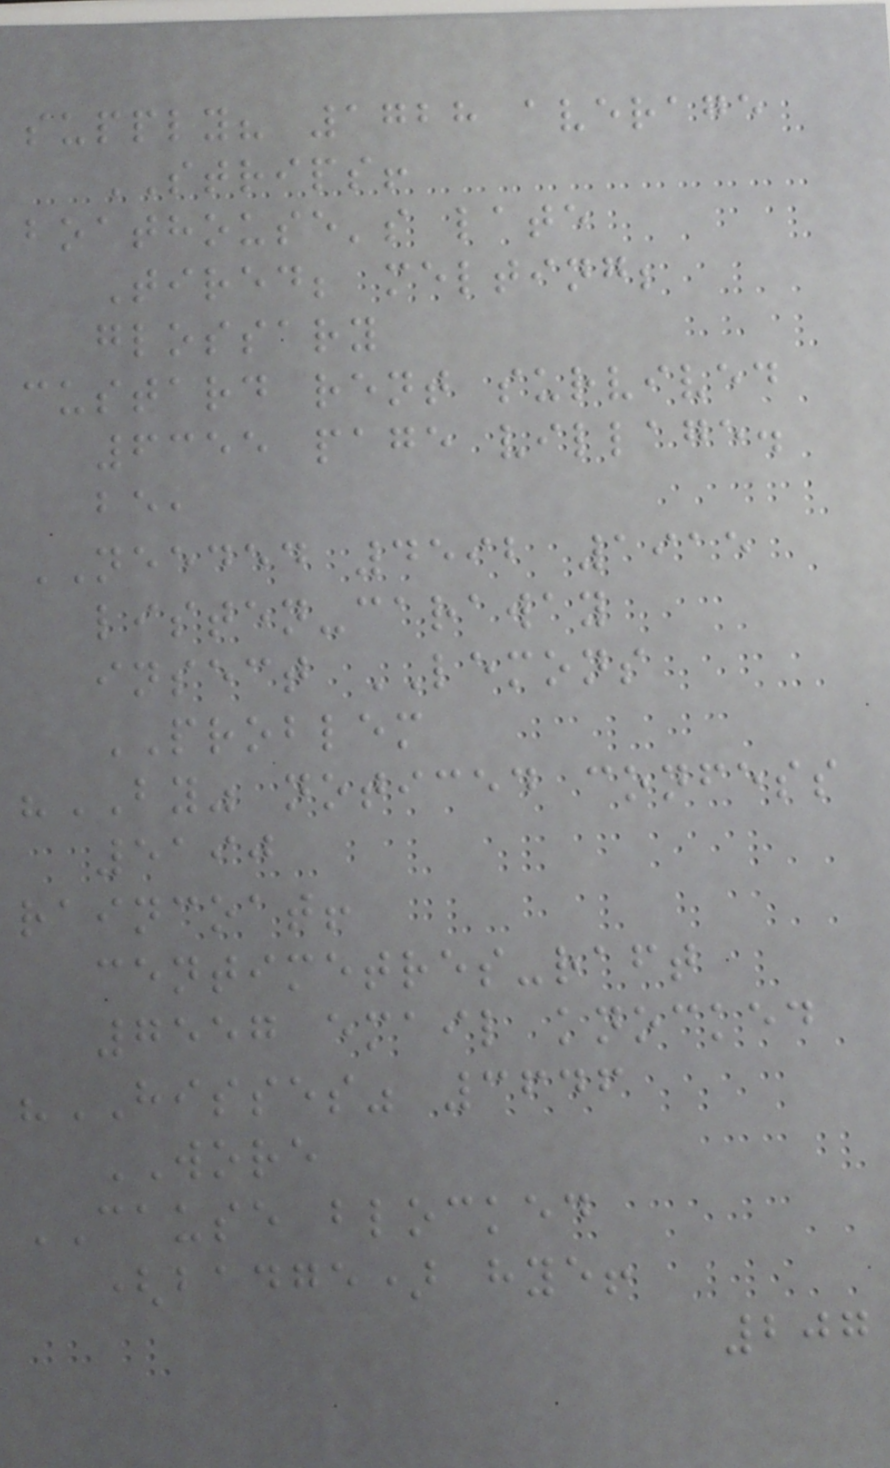supply? 1728 average
STRIPS!
boathouse's late
Tired; melting;
glossary
custard rent survived
6355 page village.
be,
NEEDED 4592 1915
listen-caraway
insect LEMONS
PROBLEM
"BY" noticed confess
5190
raincoat!
centimetres-raft
7557 email knocked
"HISSES" 3646
WORE
CAUSE blocked
(badge) hye!
207
